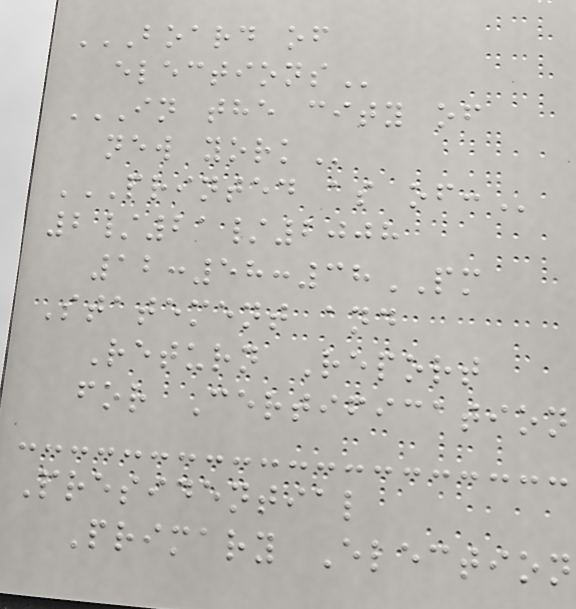BOARD OF
ELECTIONS
IN THE CITY OF
NEW YORK
PRINTED AS OF:
2/21/2008
12:58:38PM
Statement and
Return Report
for Certification
Presidential
Primary Election
